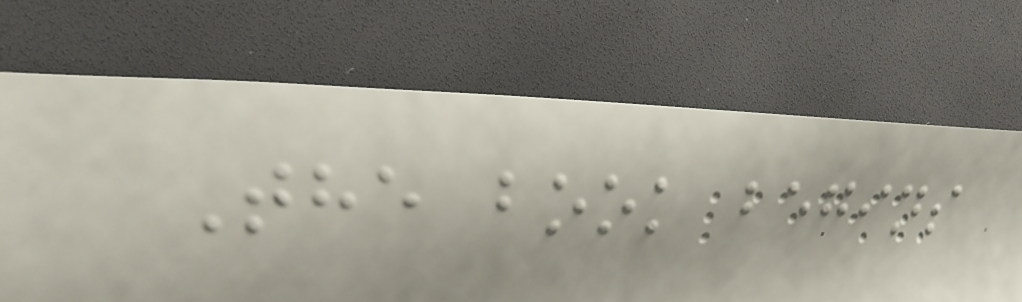The book begins
